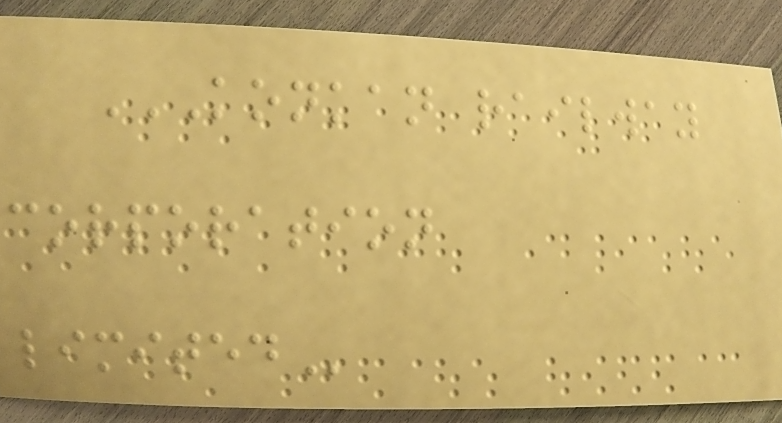KONKAN RAILWAY
CORPORATION
LIMITED
